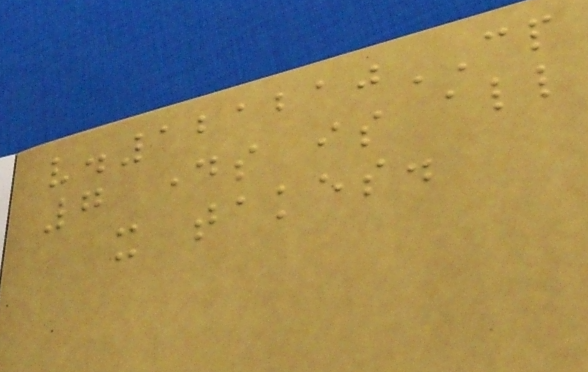v.121210CP
7 days is all
it takes.
